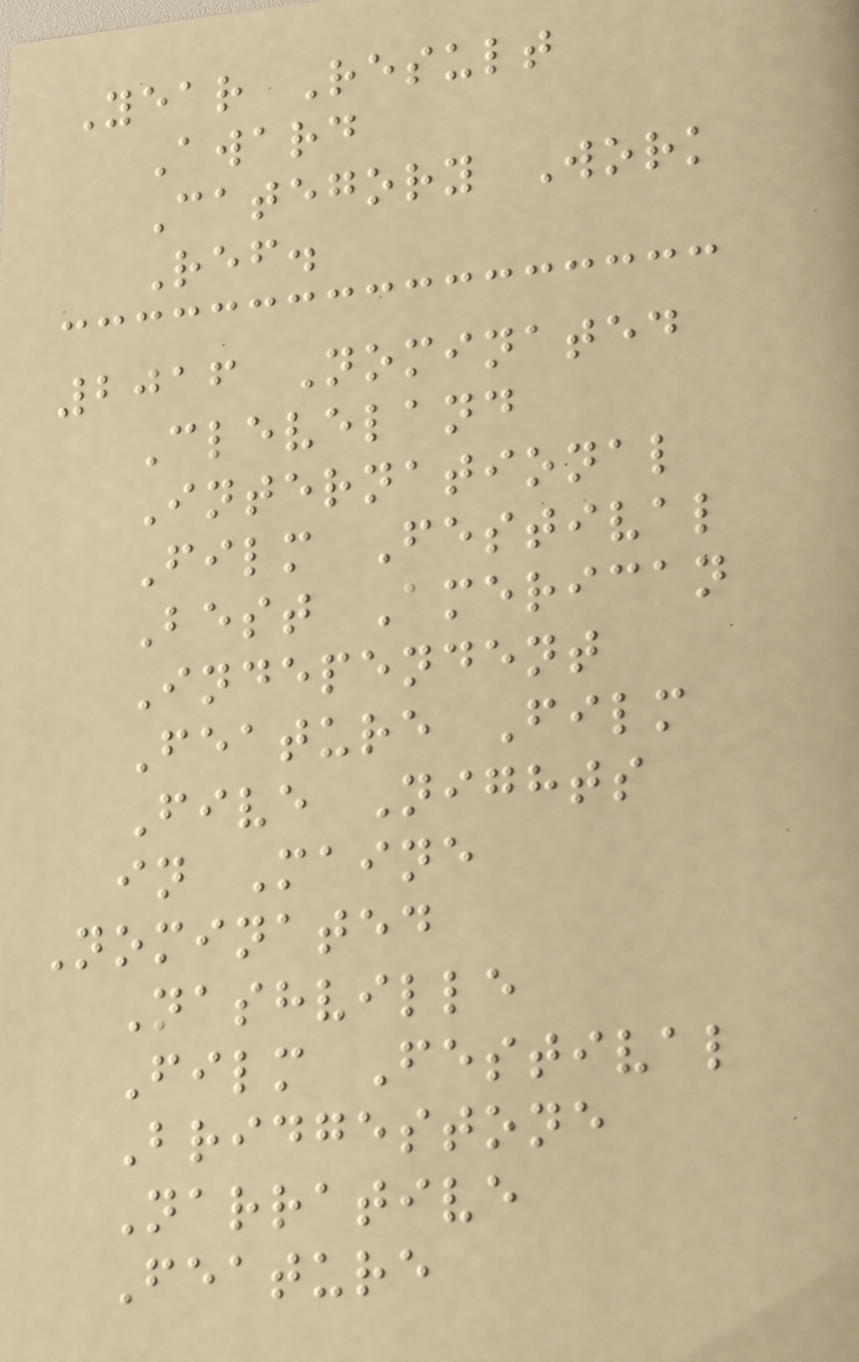Year Result
Award
Category Work
Ref.
2016 Nominated
Cleveland
International
Film Festival
Best American
Independent
Feature Film
Five Nights
in Maine
Nominated
Nashville
Film Festival
Bridgestone
Narrative
Feature
